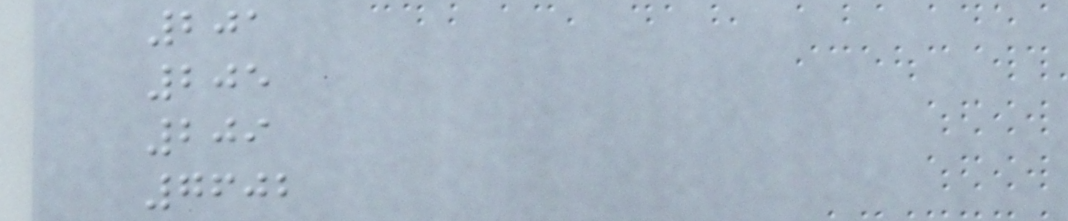201
205
209
7602
